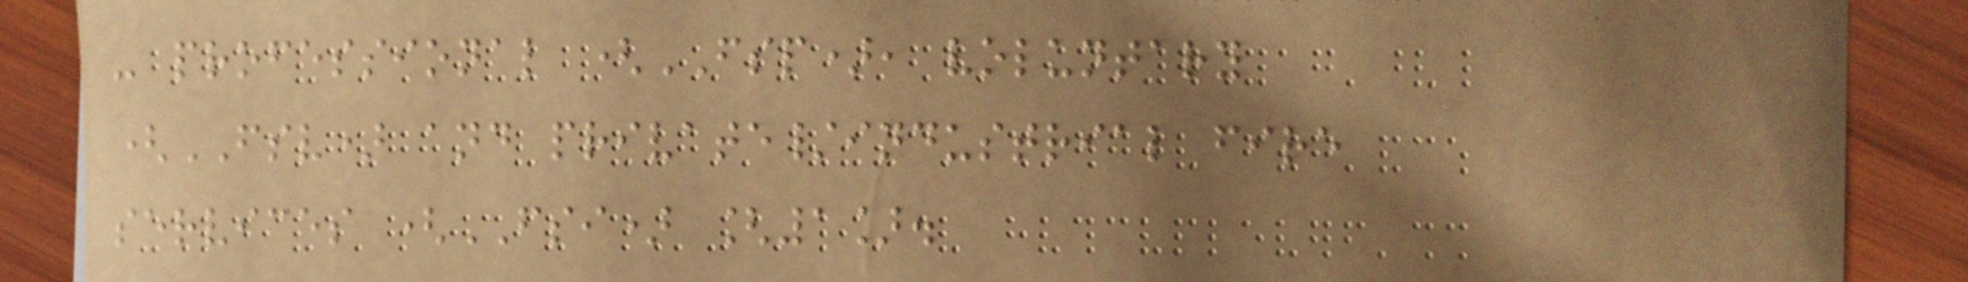- professional (FSP), voluntary
(FSV) and private/industrial fire
services (FSI) [1].
